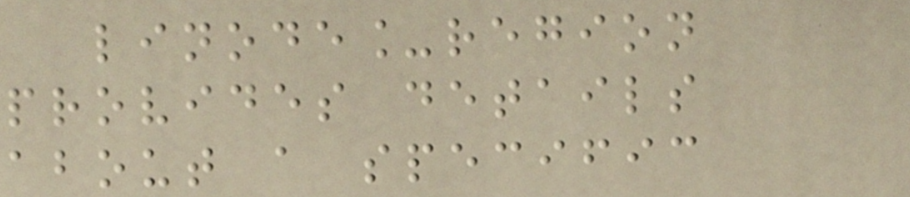linode_region
provides details
about a specific
